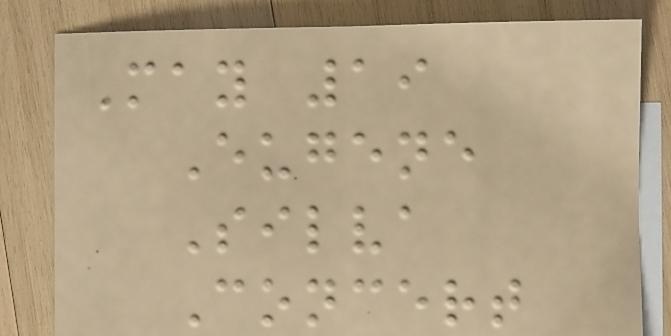May 19
Eugene
Silva
Concert
